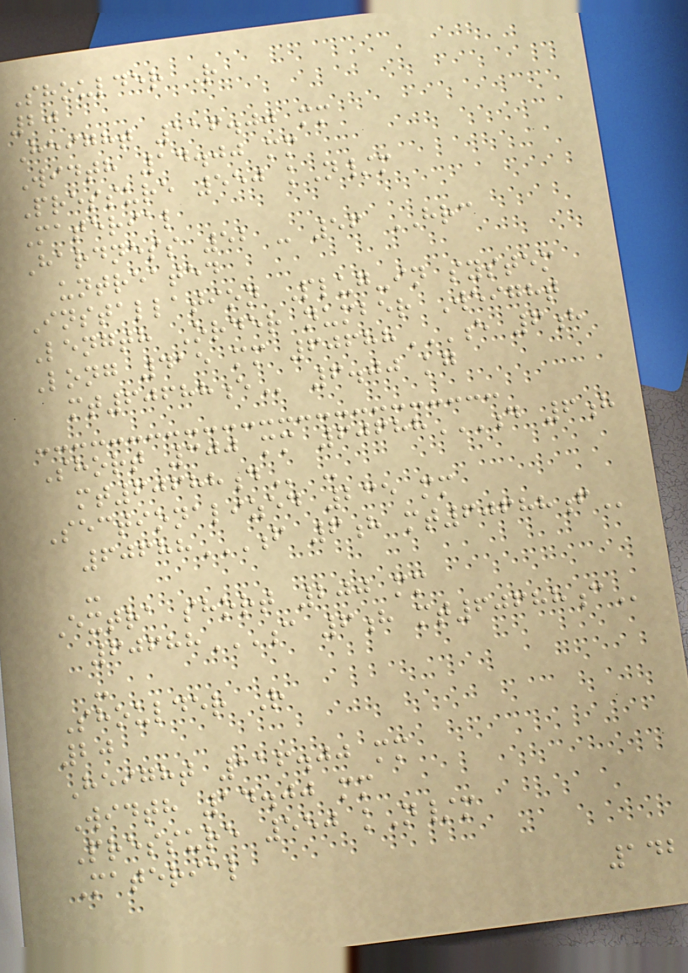Shoulder R
20
Height 116.00 mm
Width 14.00 mm
Pressure 550 kN/m
Material
Hardness 52 - 56 HRC
untreated
Installation Plug-in system
Length Order number Weight
Long 415 mm 60688E 6H
MT60688E 6.00 kg
Short 300 mm 60688D 6H
MT60688D -
Sectionalized 235 mm
60688F 6H MT60688F
-
Extra short 200 mm
60688C 6H MT60688C
-
Shoulder R
20
Height 116.00 mm
Width 14.00 mm
Pressure 550 kN/m
Material
142
